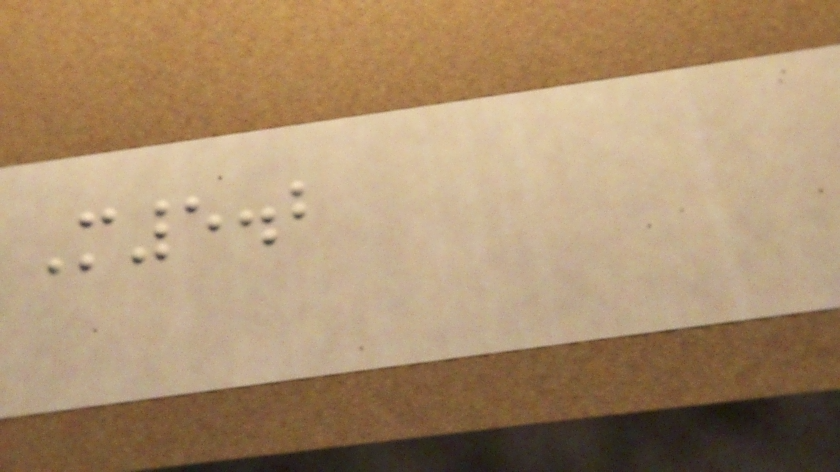M5.2
